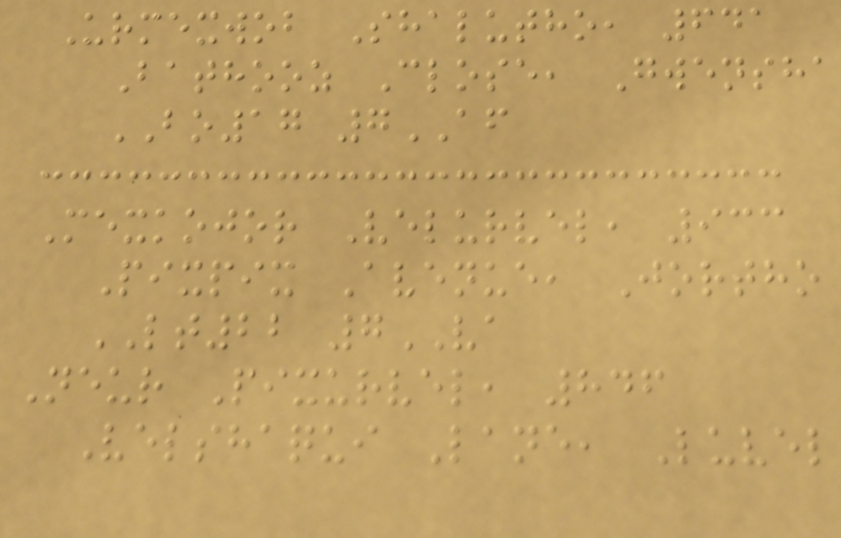Urmexwob Shalutho, 641
Bathooz Close, Gwensha
BO17 7AF
Mexkojor Velurvel, 933
Pixpix Avenue, Jortho
LT22 7VA
Neur Pixurvel, 846
Velshaqui Lane, Luvel
